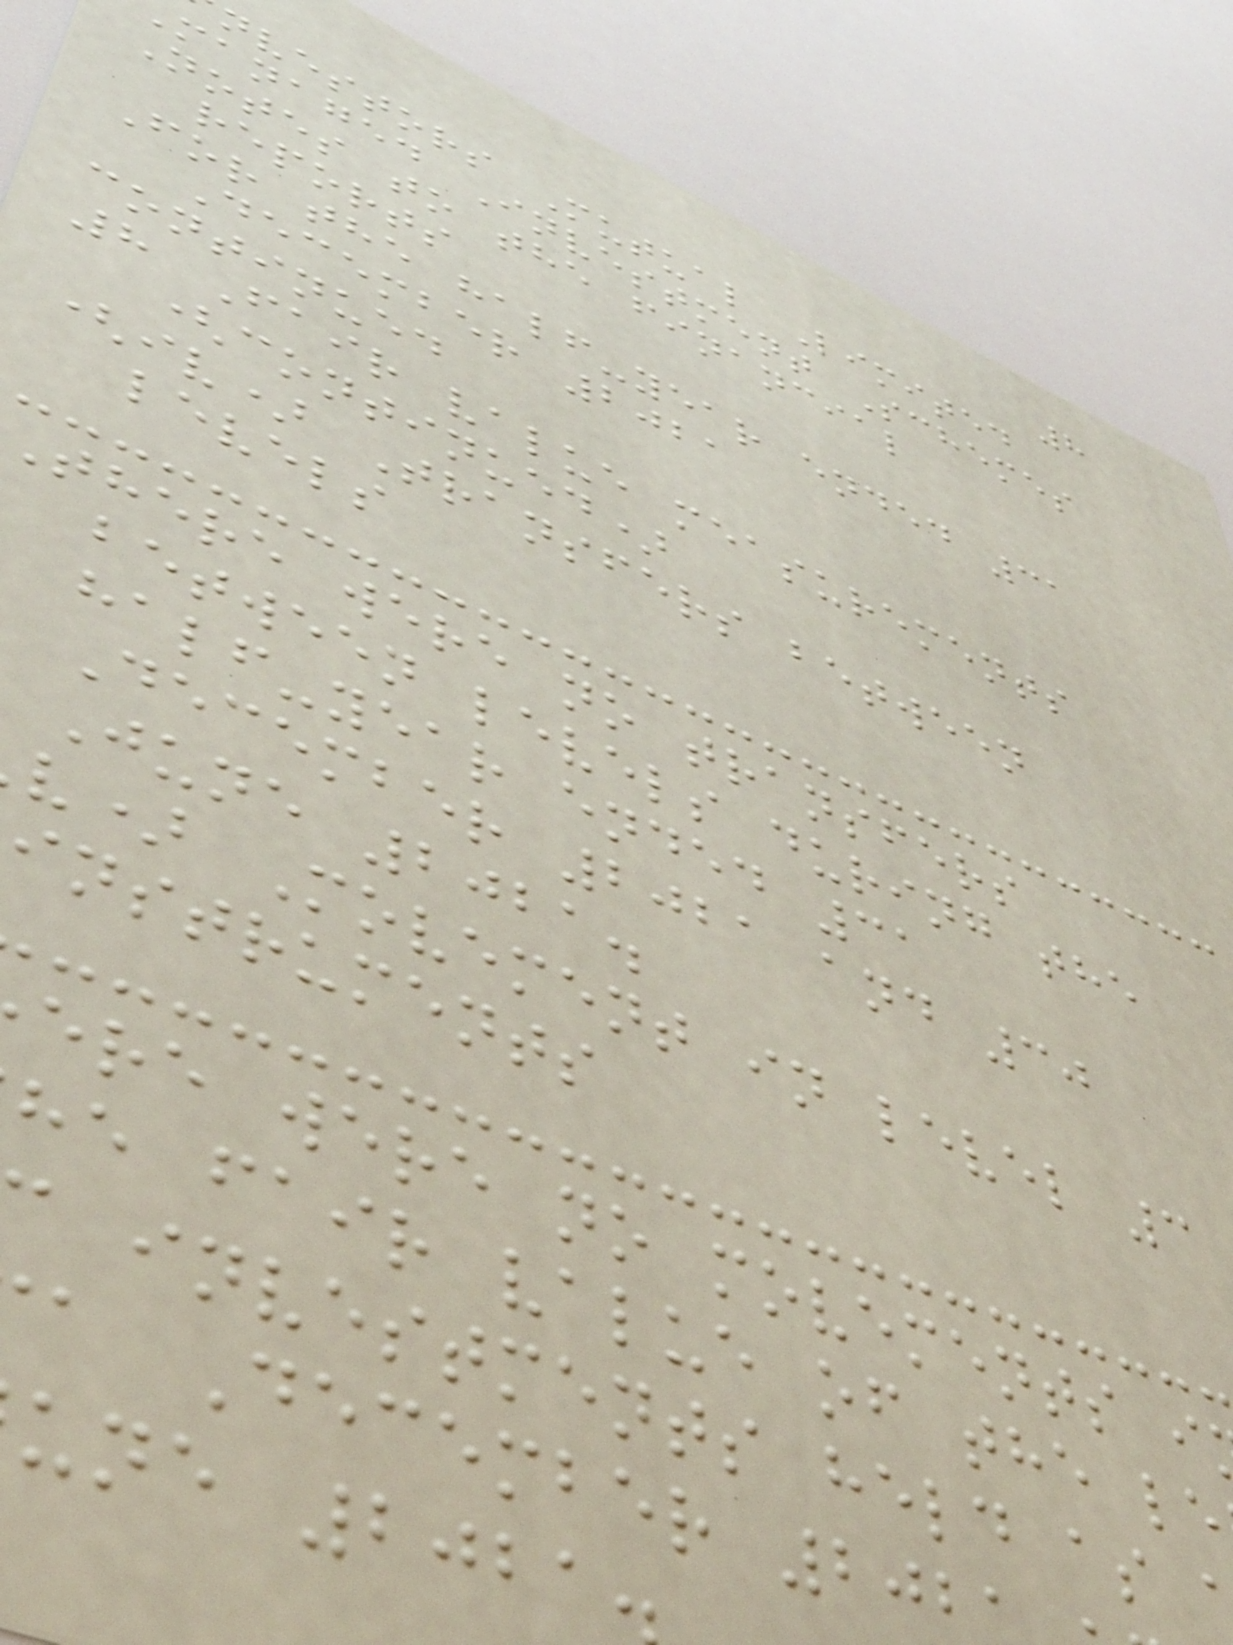8
nvestors Mutual Limited
managed Investment Schemes
Notes to the financial
reports
For the half-year ended 31
December 2021
continued
8 Fair value measurements
(continued)
(iv) Transfers between
levels
there were no transfers
between levels during the
half-year ended 31
December 2021 and 30
June 2021.
v) Movement in level 3
instruments
ere were no movements i
he fair value of the le
investments held as
a December 202
une 2021
